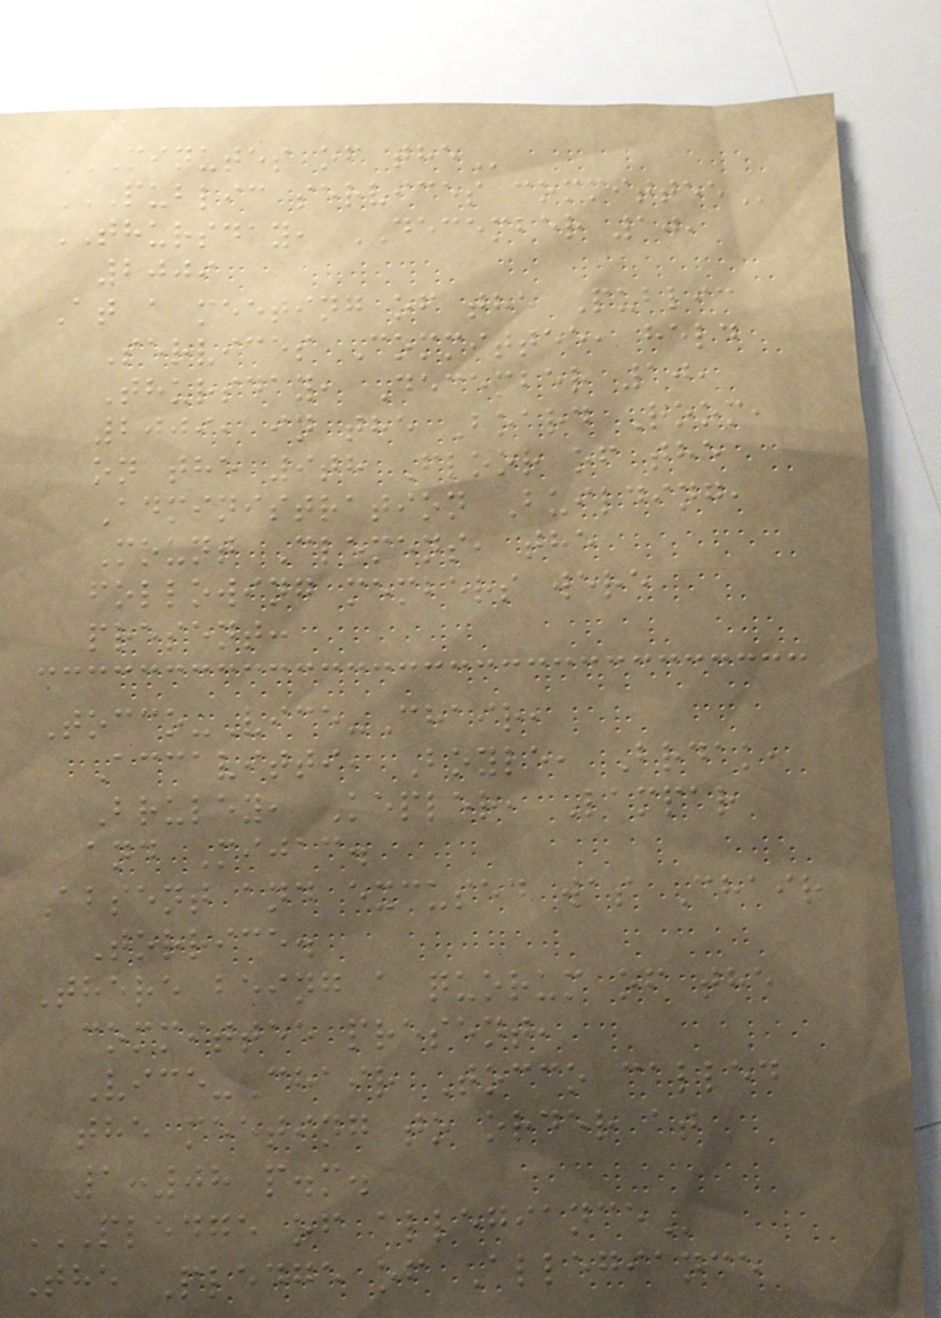MINUTES OF THE
PUBLIC SERVICES COMMITTEE
THURSDAY, DECEMBER 10,
2009
At a meeting of the Public
Services Committee, held
Thursday, December 10,
2009, in the Board Room,
on the 9th Floor of the
Administration Building,
Mount Clemens, the
following members were
present:
Tocco-Vice-Chair,
Accavitti, Boyle, Brdak,
Bruley, Kepler, Lampar
and Mijac.
Absent and excused was Chair
Torrice.
There being a quorum of the
committee present,
Vice-Chair Tocco called
the meeting to order at
1:08 p.m.
PLEDGE OF ALLEGIANCE
The Pledge of Allegiance
